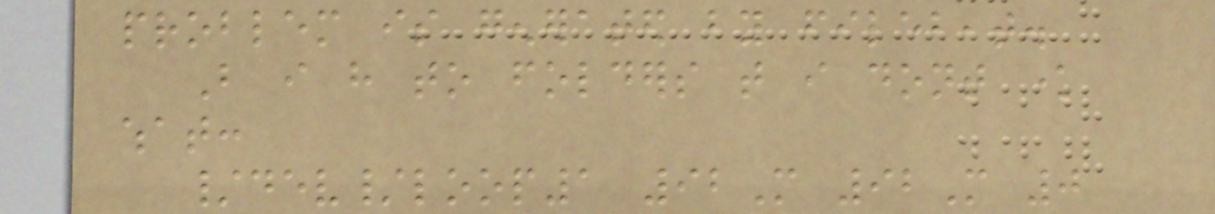problem is generated by filebeat.
But i have to folders that i dont know
what:
/dev/loop1 92M 92M 0
